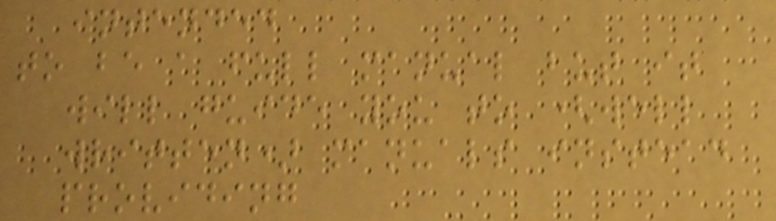intended
to be a full manual but it
will guide you to (well
written) manuals instead
providing
